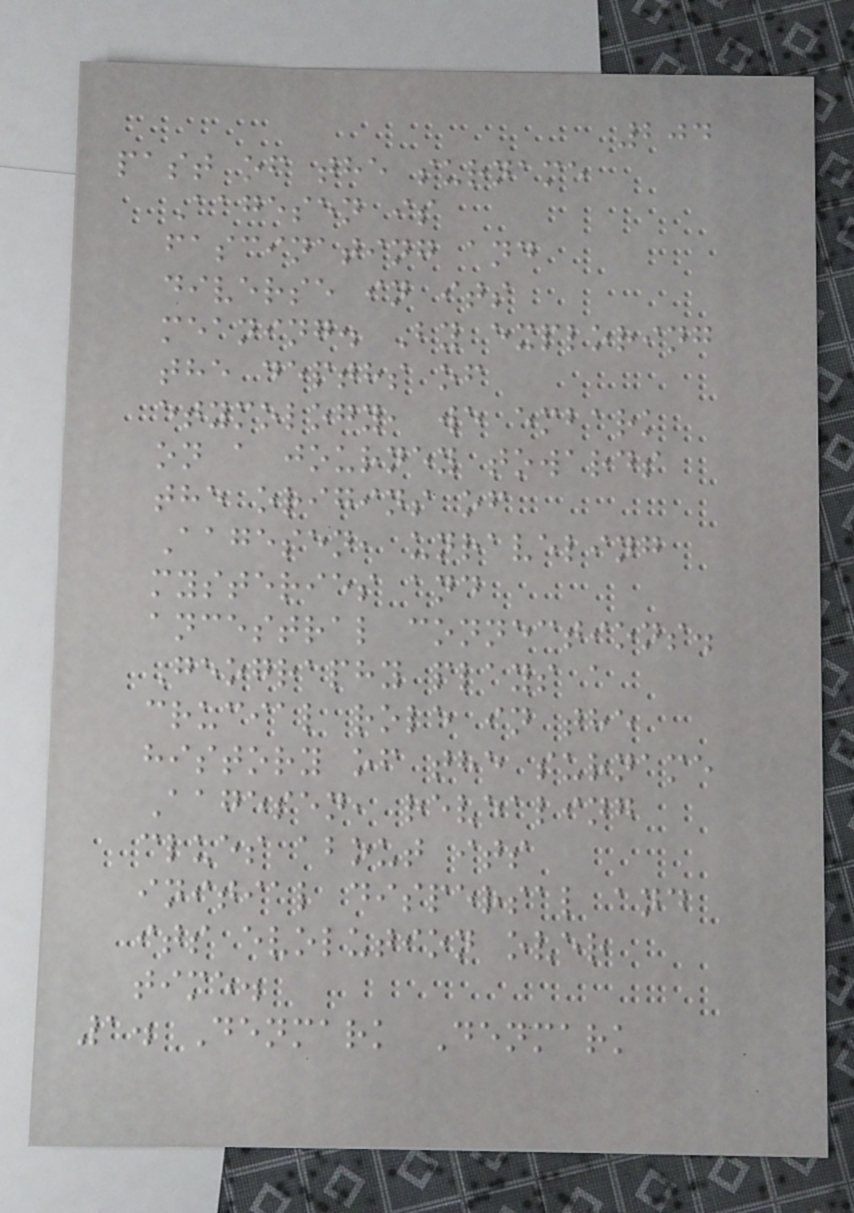204
past of the surname
Aagesen is
fascinating and
diverse in its
meaning. By exploring
the depths of
etymology, we embark
on a journey towards
the origins of
Aagesen, unraveling
mysteries and
ancestral connections.
Geography plays a
crucial role in the
history of the surname
Aagesen, revealing
clues about its
initial dispersal and
its evolution over
time.
1. Denmark Denmark
